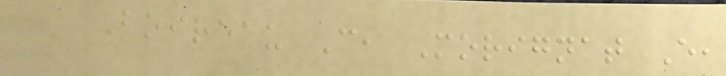Boireau C, Morignat E,
